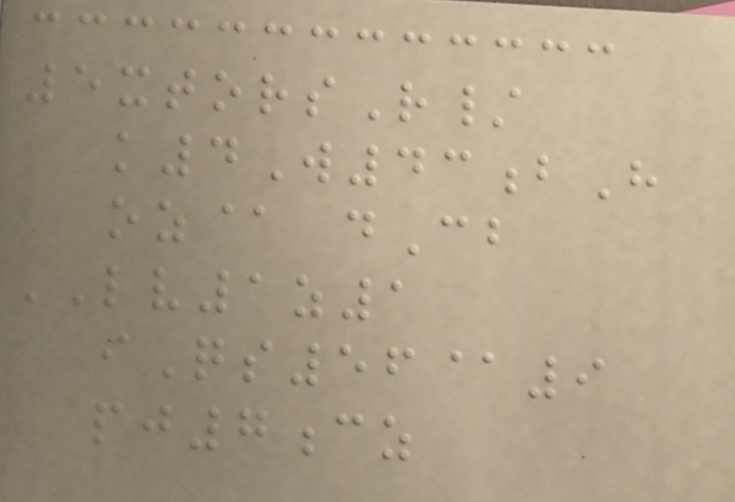5xtorsR/
k4W43bH
oz@ dCb
LV1z1
iQs56@9
pj7cz
